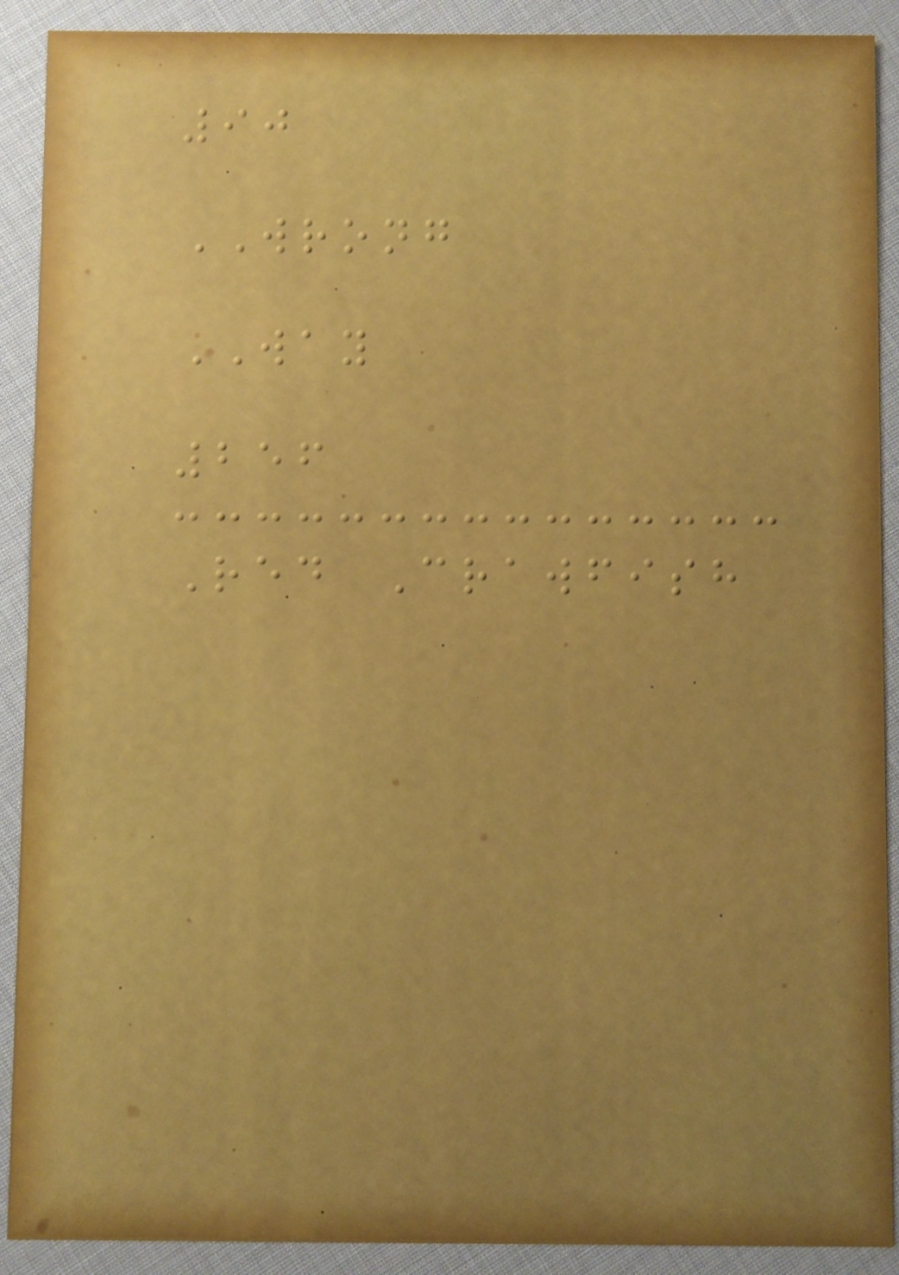90
WRONG
WAY
256
Red Crawfish
